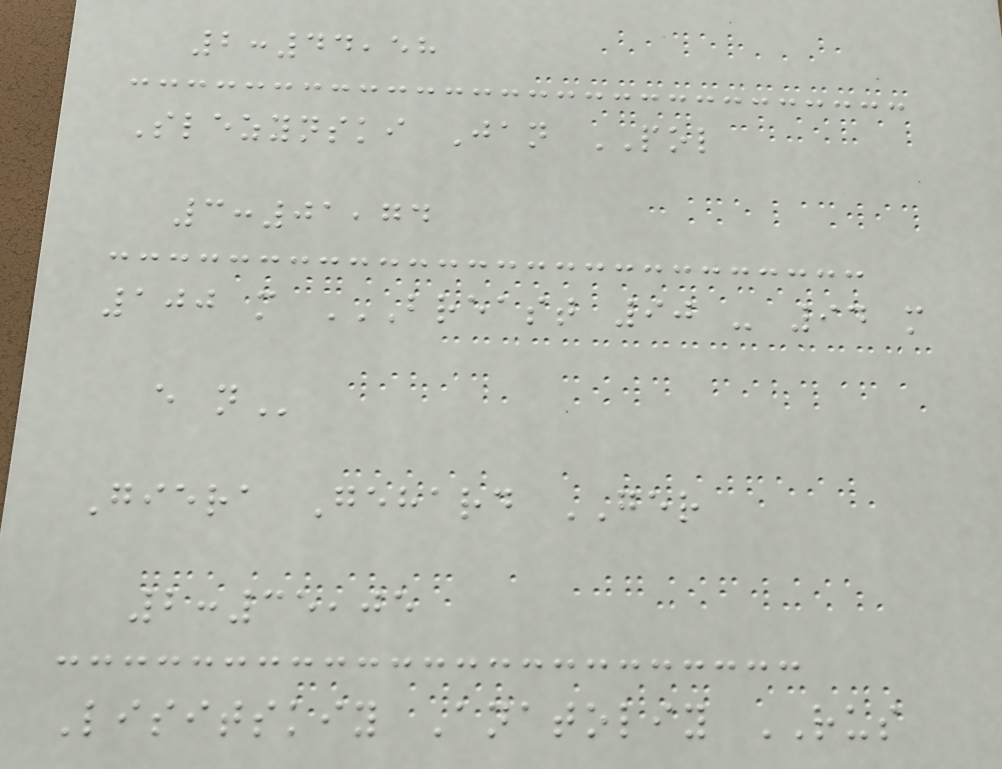2:44,58
Slezynski Jan POL
3:01,74
100 m BREAST 90 - 94 M
E N
Giera Gehard GER
2:35,05
Lisitskiy Anatoliy RUS
